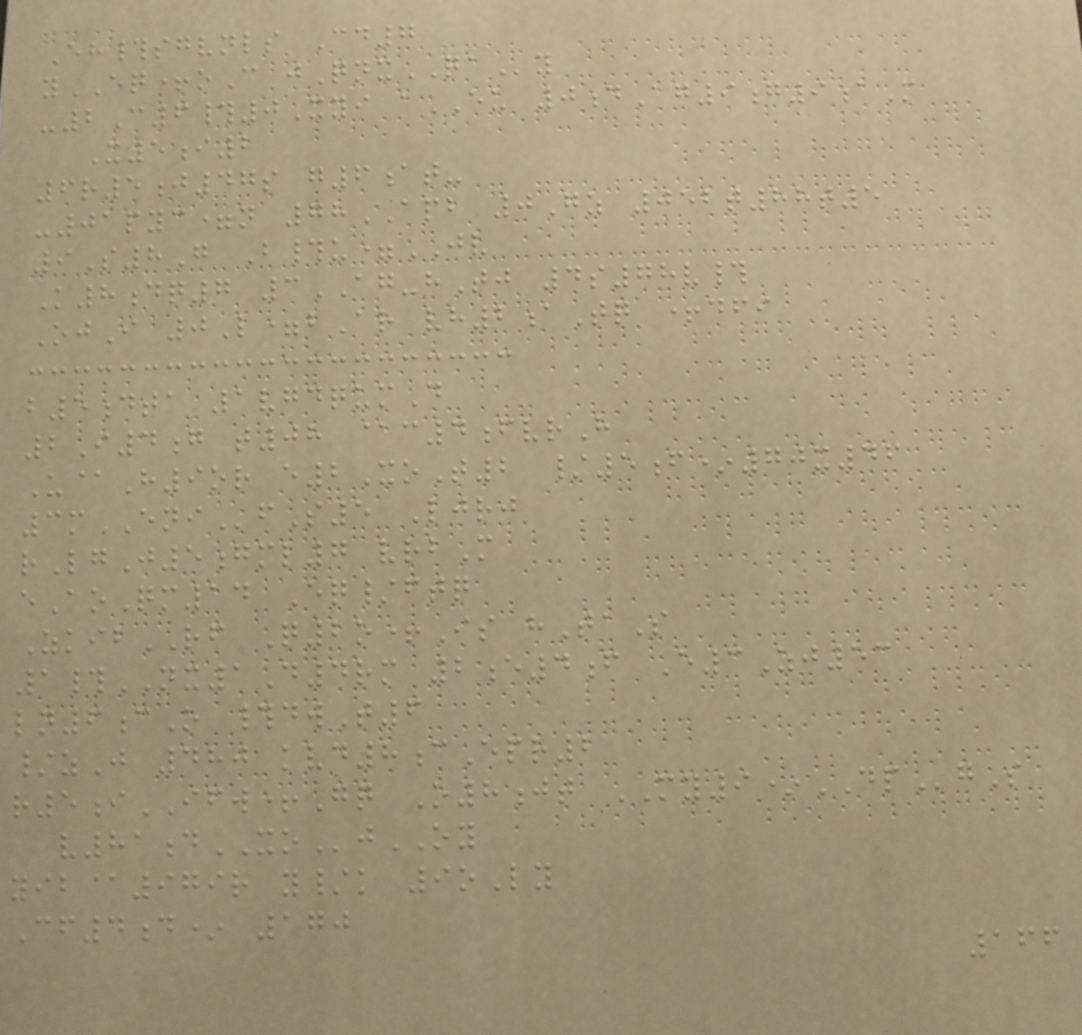Eh#sgvnls Cd7
yEQ+oC jQnxQAy
-2C6#0Xyi aEU 0dAg9g9aM
X5i2
6r5j47s g6at-
-01pyc=n 78APB 0Gz 052t88t5
9S8G B#u=JV
K8dq7 3AG-hTj 4s78v#
OjI 0L=bAr vh2aTq +dfi
b5dta 1vgdqumD
2I4g t08 @c4fvrH
U@H9or e2XoT2 /5f*70x46
3mENIfS5 Ljrj
rLgJ5gml7 vrbM
eAoQm14 Eq/ftq
ZkibRF Q2o+Is hTaS
1#NX1D4rm 2e4f E3Zj53
ln6cO #dwT6
/zJ 480 kvd8cEpr2
r5iIFW+Gq O8jt MY9*DPgS
v81dXOjOY
yib@979r y/k 9oLy
Cf4d* 170
166
